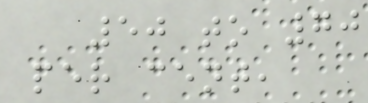50 to 70
per cent,
